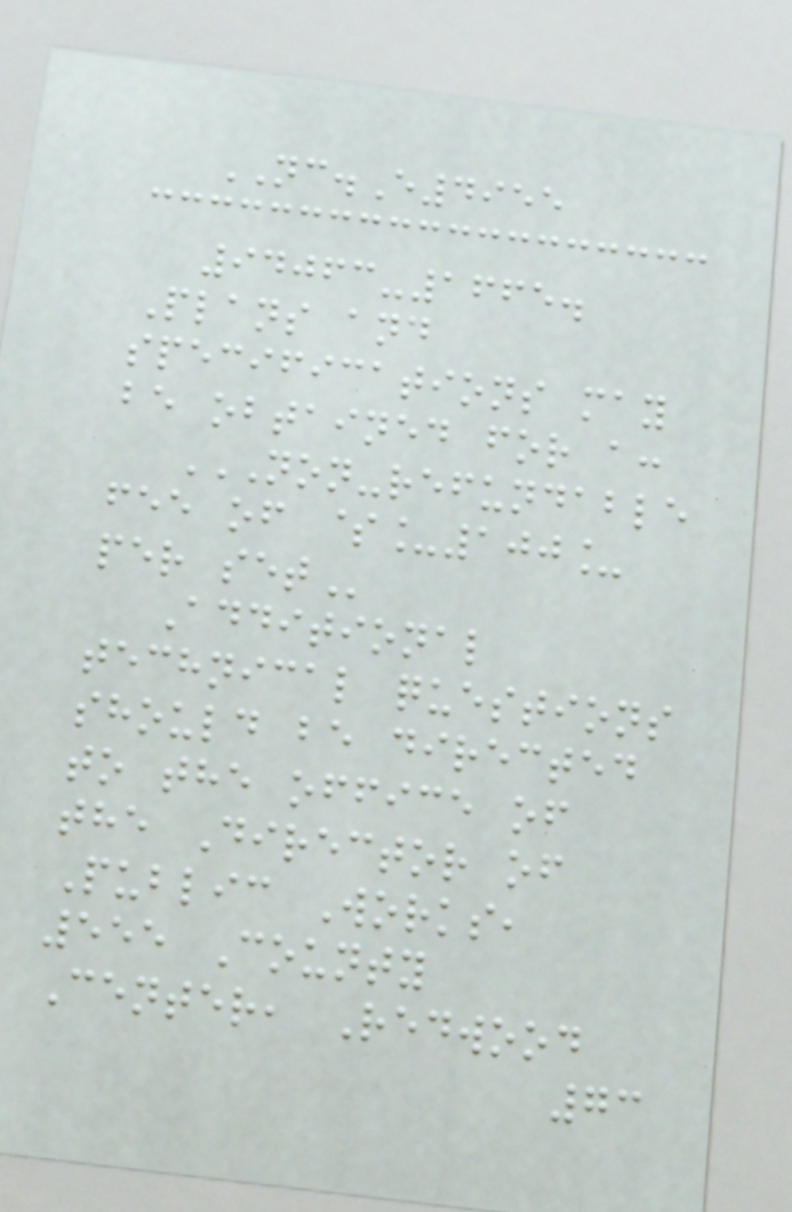NC.E4955
94063-1665.
Plans and
specifications may
be obtained for a:
NON-REFUNDABLE
FEE OF $_100_
PER SET
Additional
technical questions
should be directed
to the office of
the Director of
Public Works,
555 County
Center, Redwood
73
